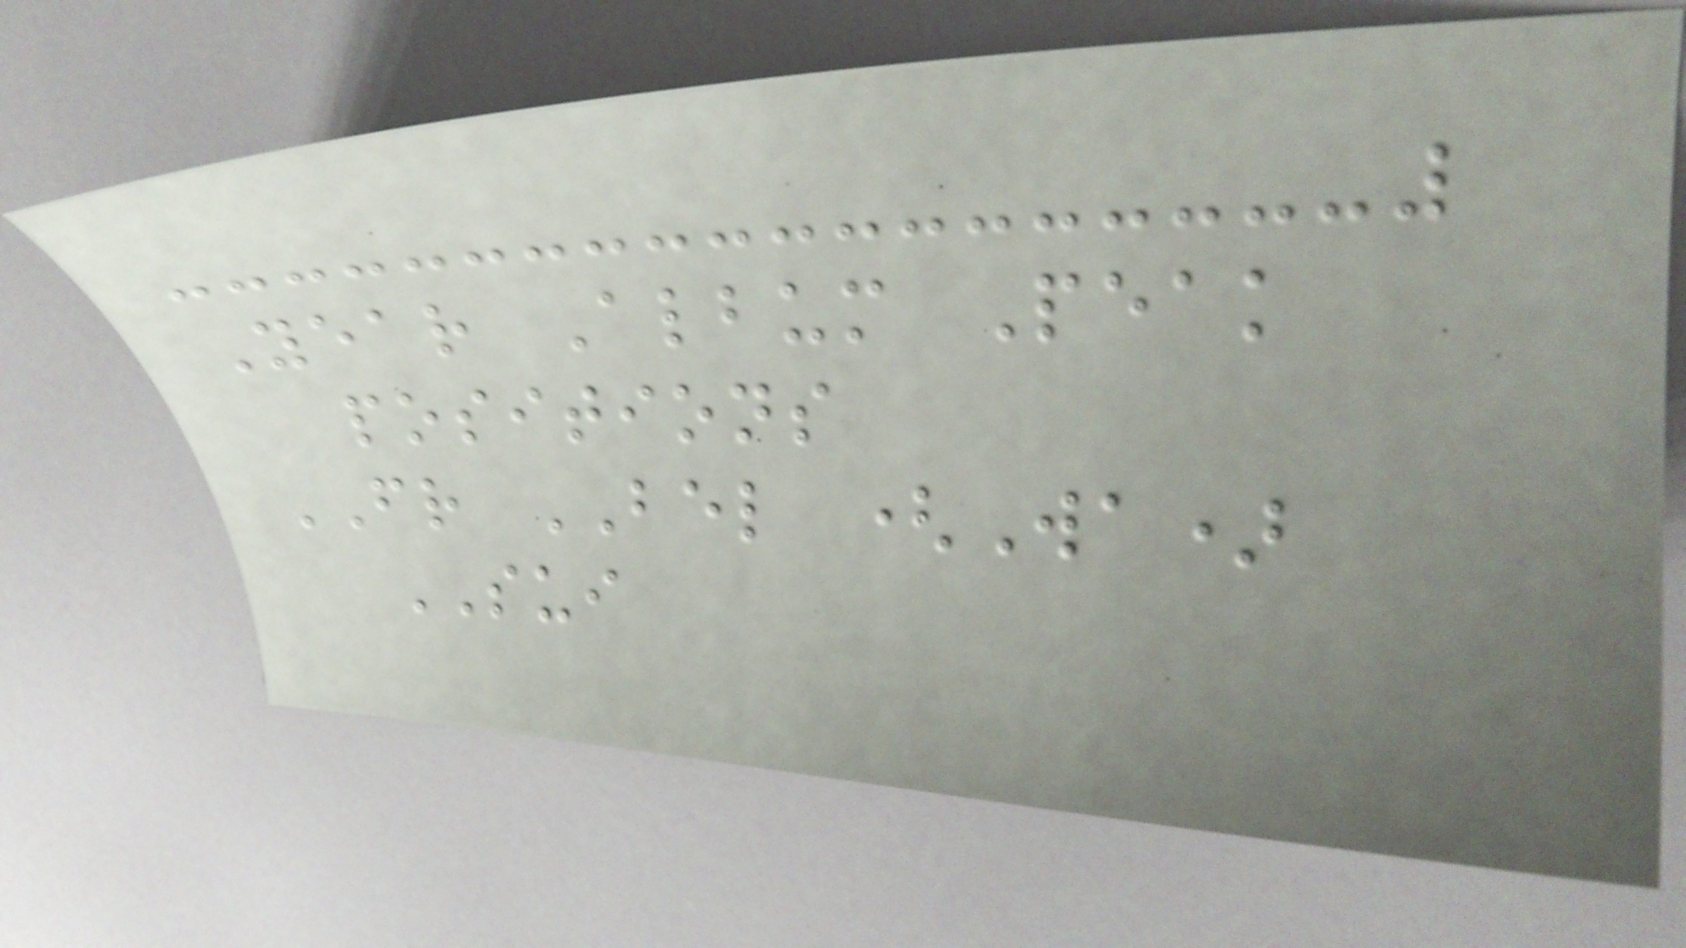Year Album Peak
positions
FR BEL (Wa)
SUI
